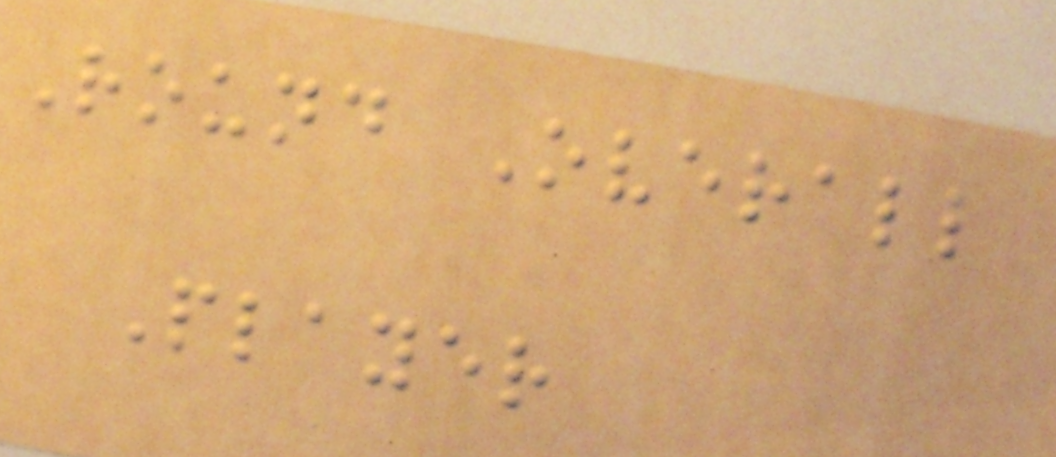Round Overall
Player
